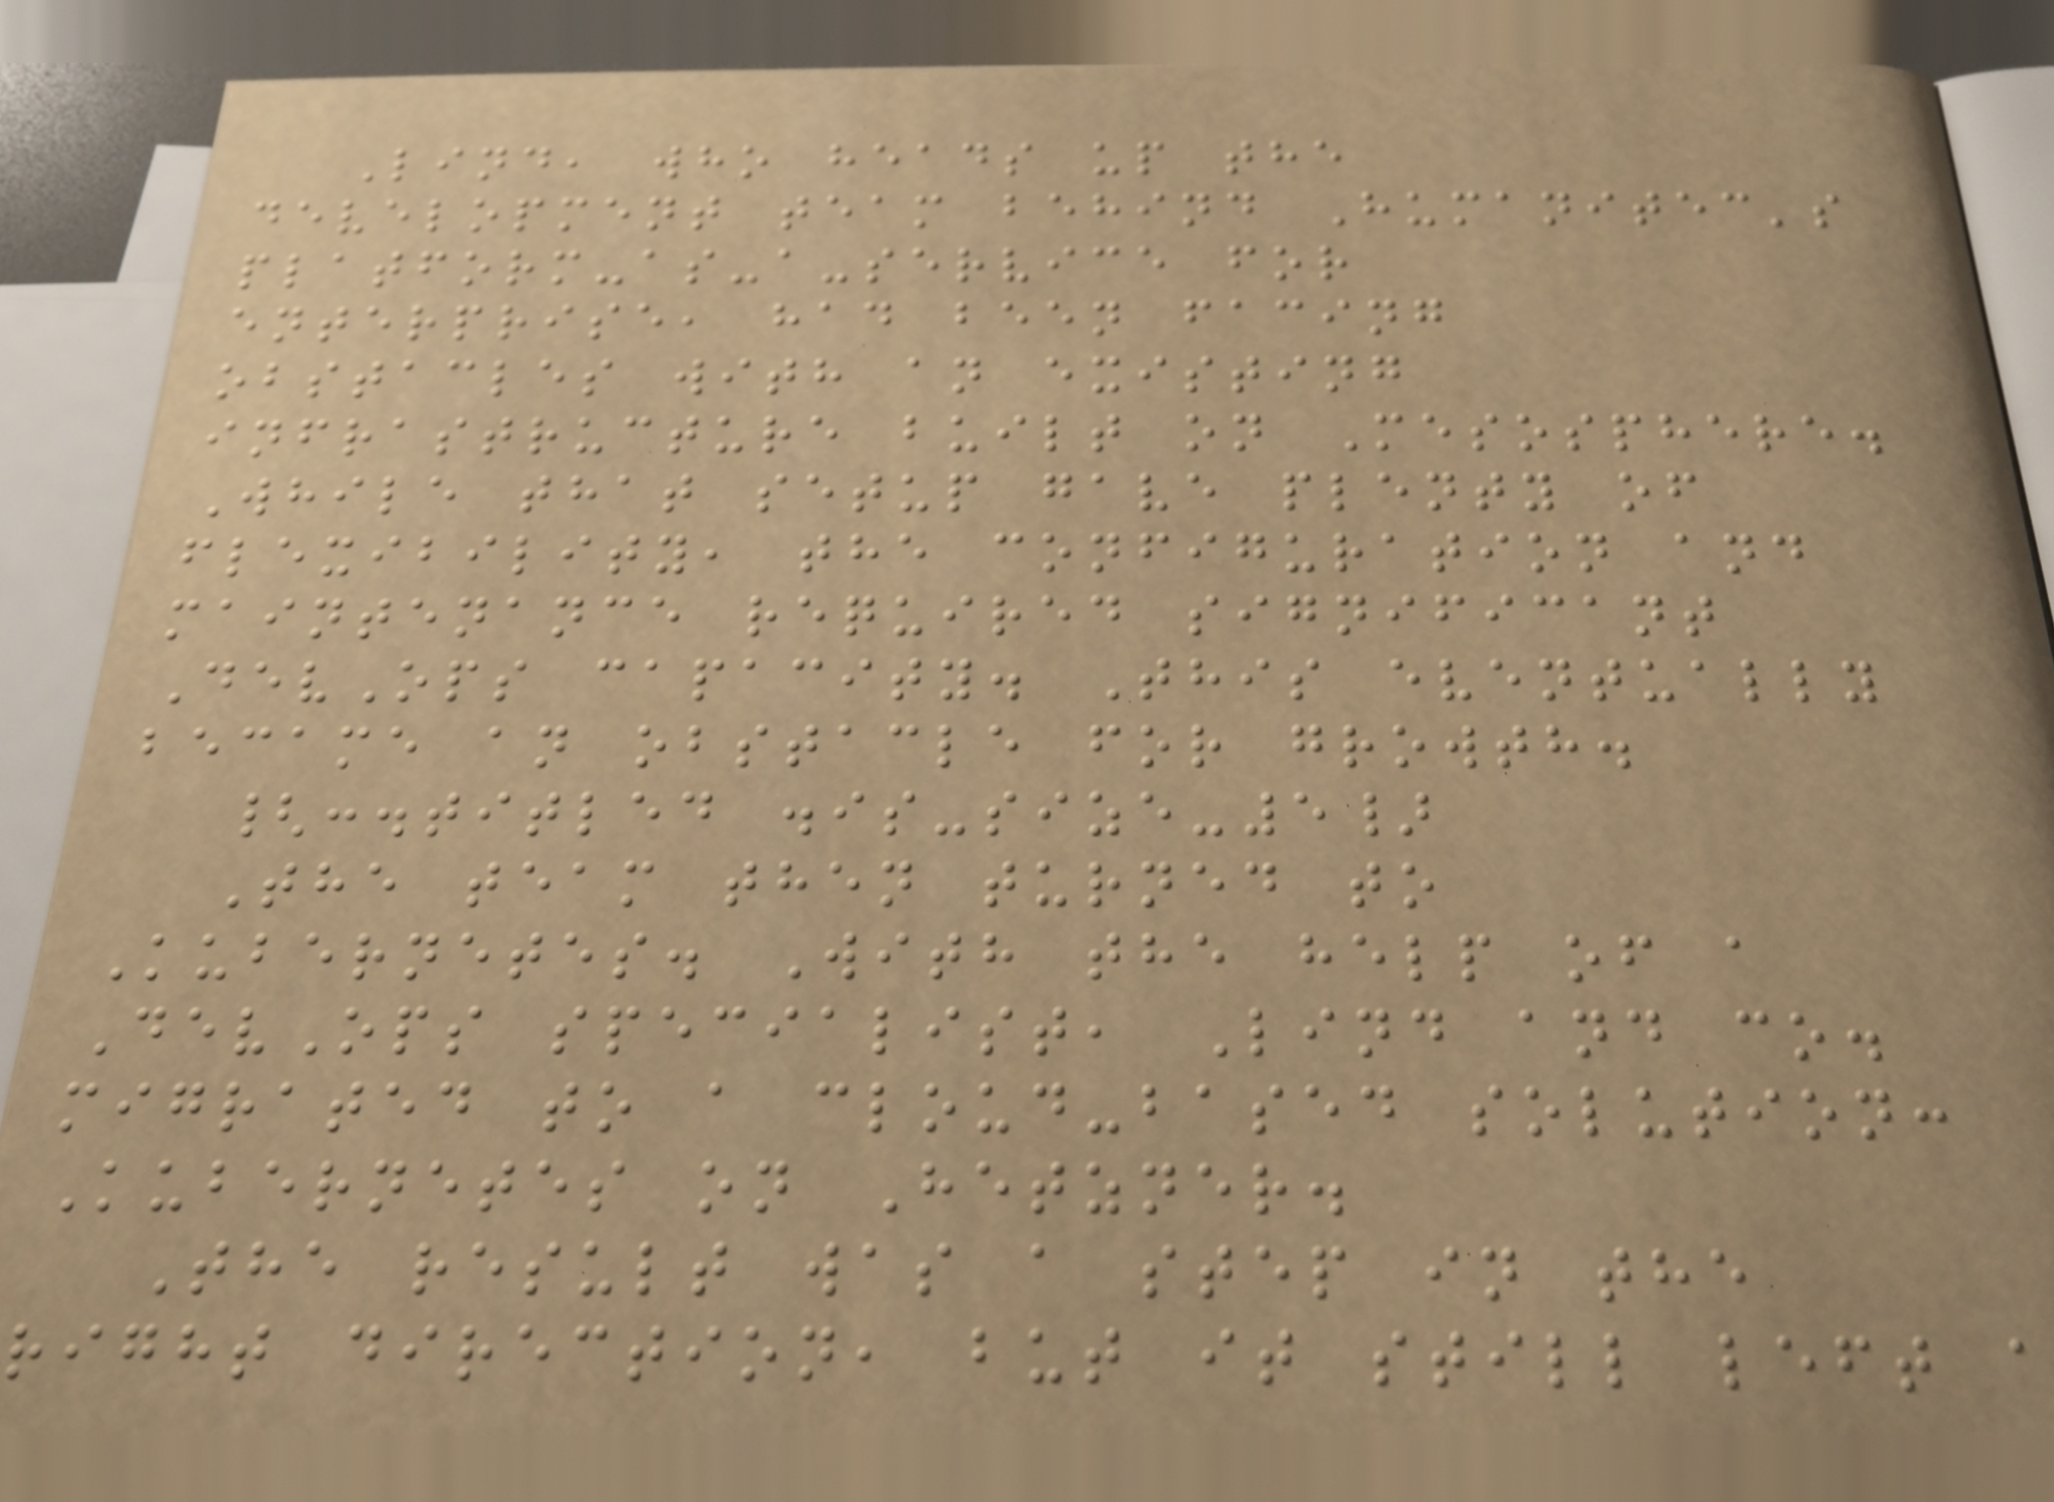Lind, who heads up the
development team behind Humanitec's
platform-as-a-service for
enterprise, had been facing
obstacles with an existing
infrastructure built on Mesosphere.
While that setup gave plenty of
flexibility, the configuration and
maintenance required significant
DevOps capacity. This eventually
became an obstacle for growth.
{:.titled .is-size-5}
The team then turned to
Kubernetes. With the help of a
DevOps specialist, Lind and co.
migrated to a cloud-based solution:
Kubernetes on Hetzner.
The result was a step in the
right direction, but it still left a
